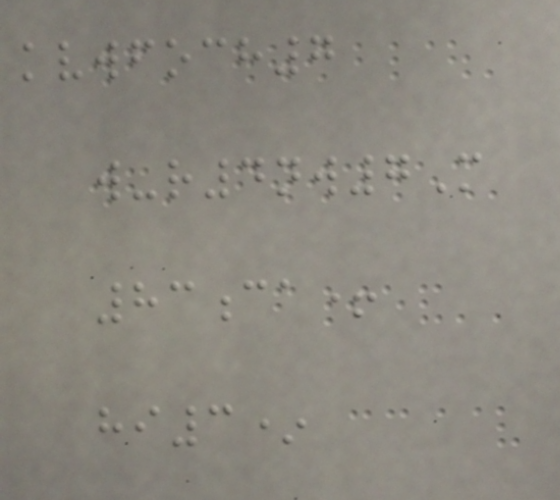kvwfoch7
w-r4nw7M
83ca+
hi3*
